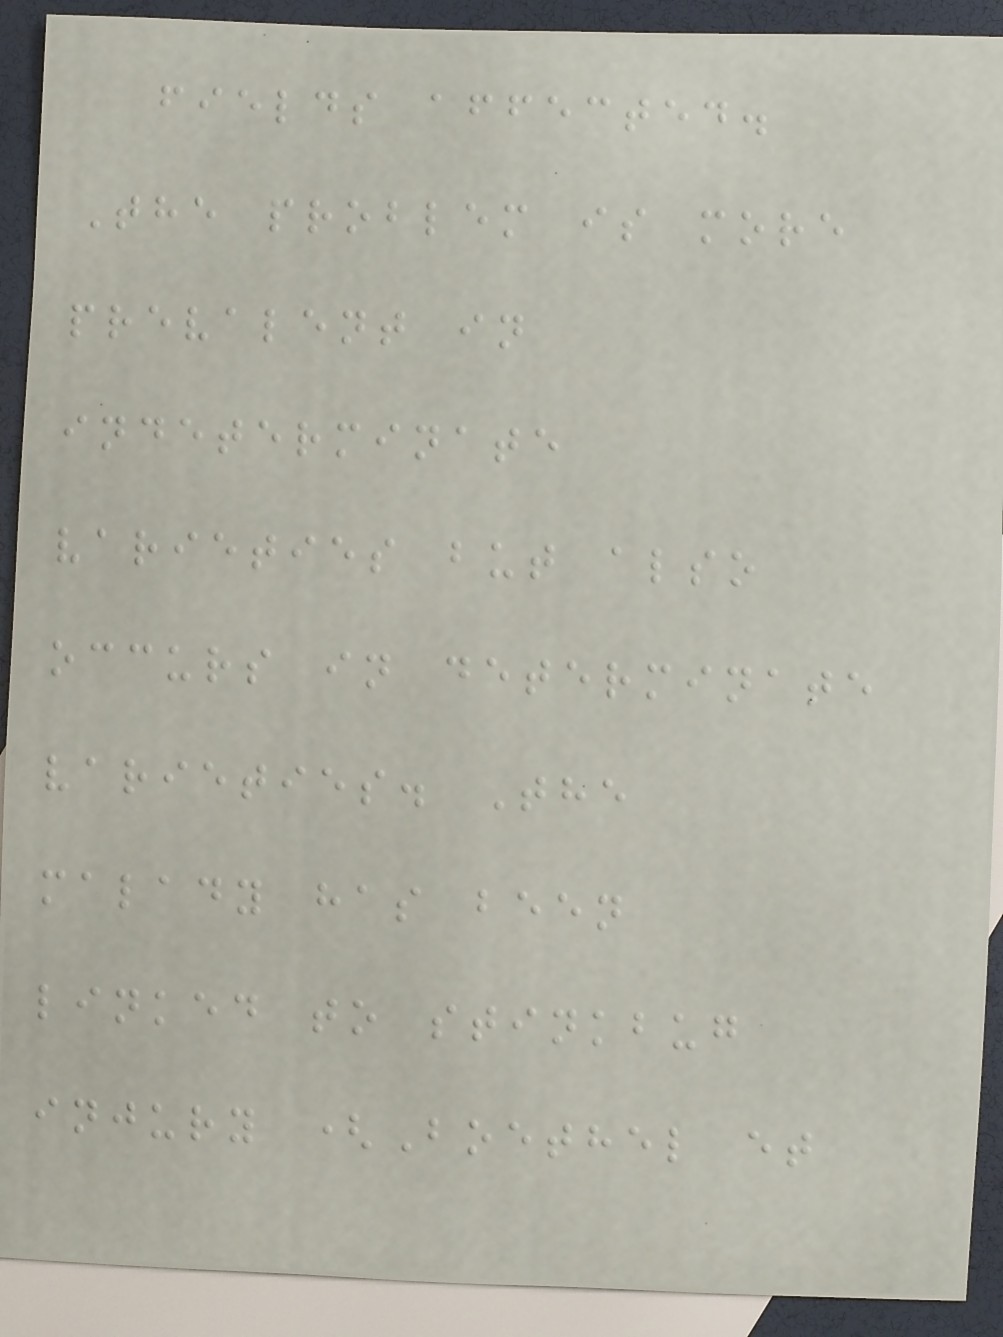fields affected.
The problem is more
prevalent in
indeterminate
varieties but also
occurs in determinate
varieties. The
malady has been
linked to stinkbug
injury (Boethel et
